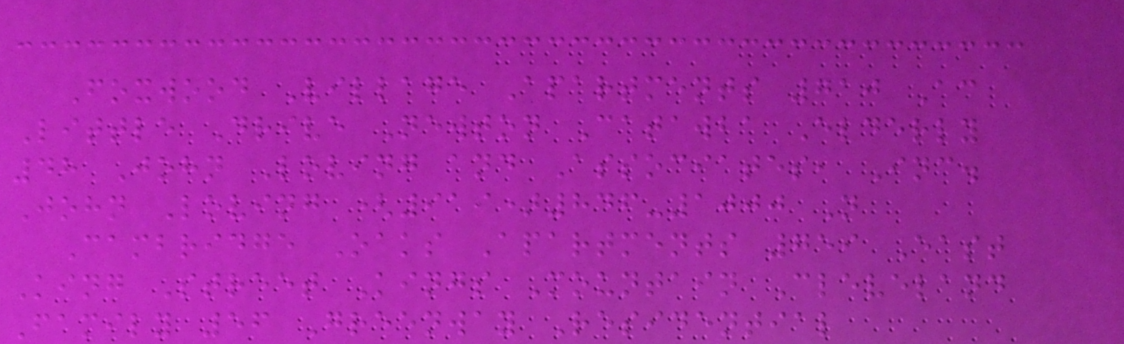Foxwood Village Apartments 710 Ac
Little Drive Newton Catawba Elderly
48 John Loving and Associates, Inc.
John Loving (919)846-1000 N
Cambridge Oaks Apartments 759 East
King Street Kings Mountain Cleveland
Family 56 Greenway Residential
